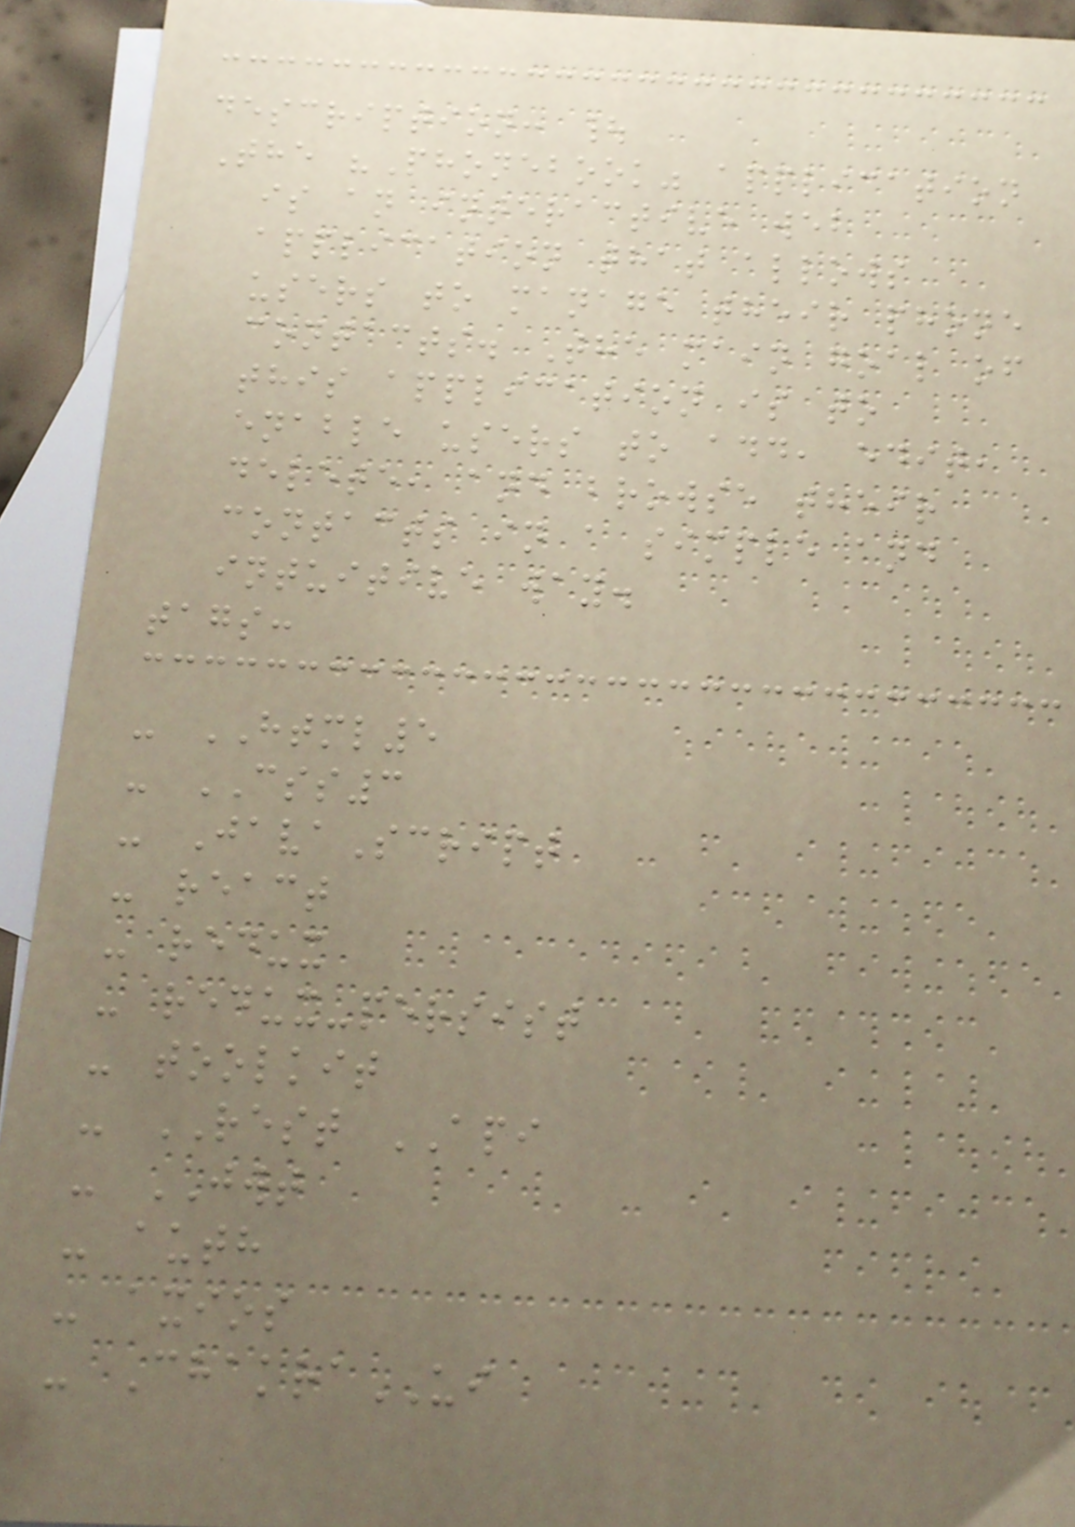description: |
The "Phonebook" application
is an interactive web
application that allows
users to manage their phone
contacts. The main goal of
this application is to
enable users to add, edit,
delete, and browse their
contacts in a simple and
intuitive way.
tags:
- HTML5
- CSS3
- JavaScript
- react
- redux
- redux-persist
- toolkit
- REST API
- JWT
- auth
- axios
- ChakraUI
